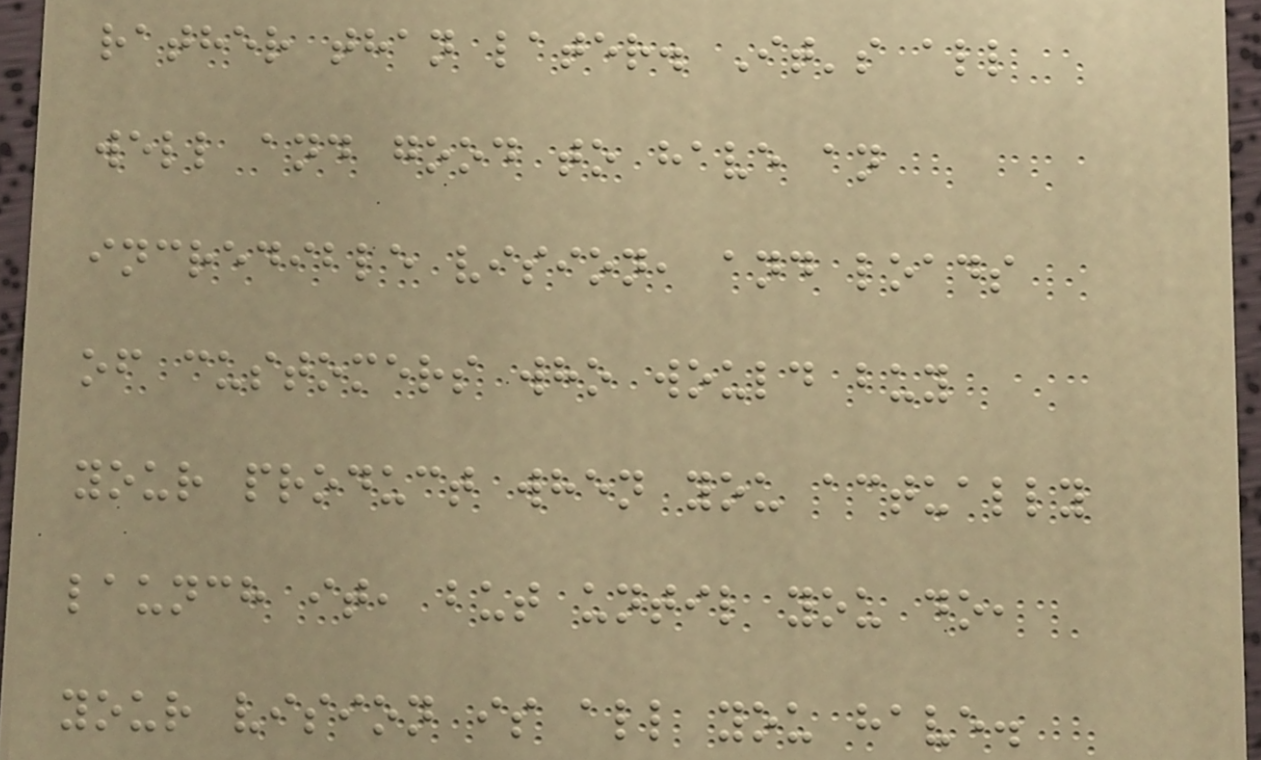rather than later. It's all
well and good to have an
incredible vision, and loads
of customers who would buy
your product when you actually
launch it, but until you do,
your vision is all you have.
